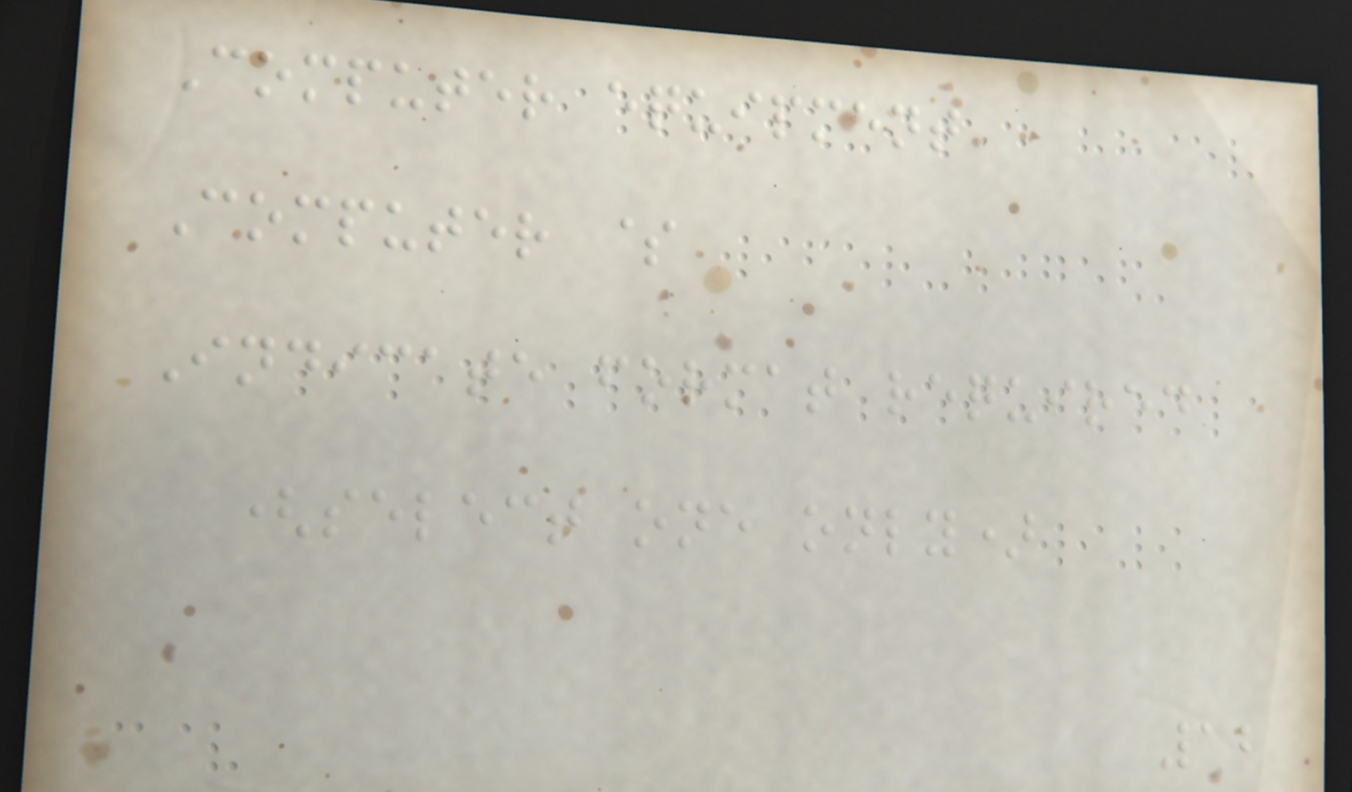Computer equipment
Computer $
Indicate format required
(select one only)
12
